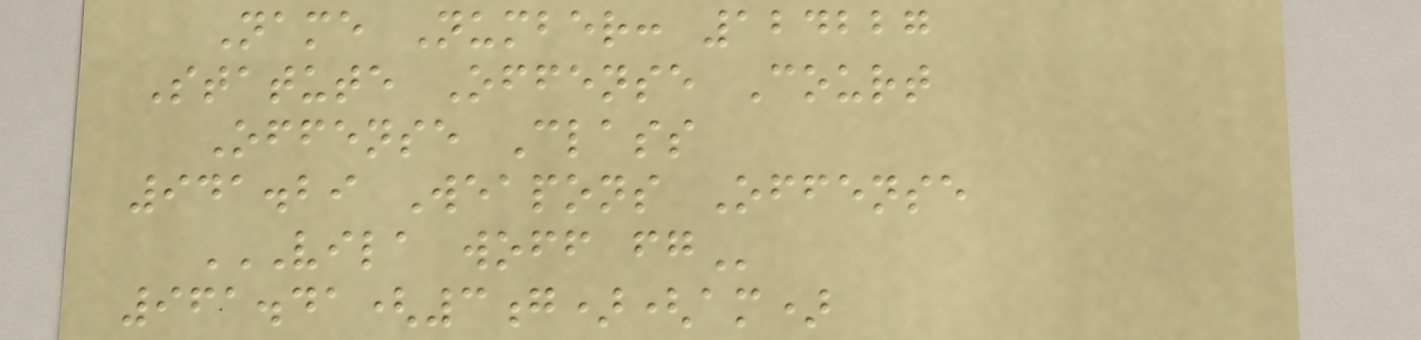Name Number: 124227
Statute Offense Court
Offense Class
941.29 Weapons Offense
VILA WOFF FG
961.41(3g)(am)
